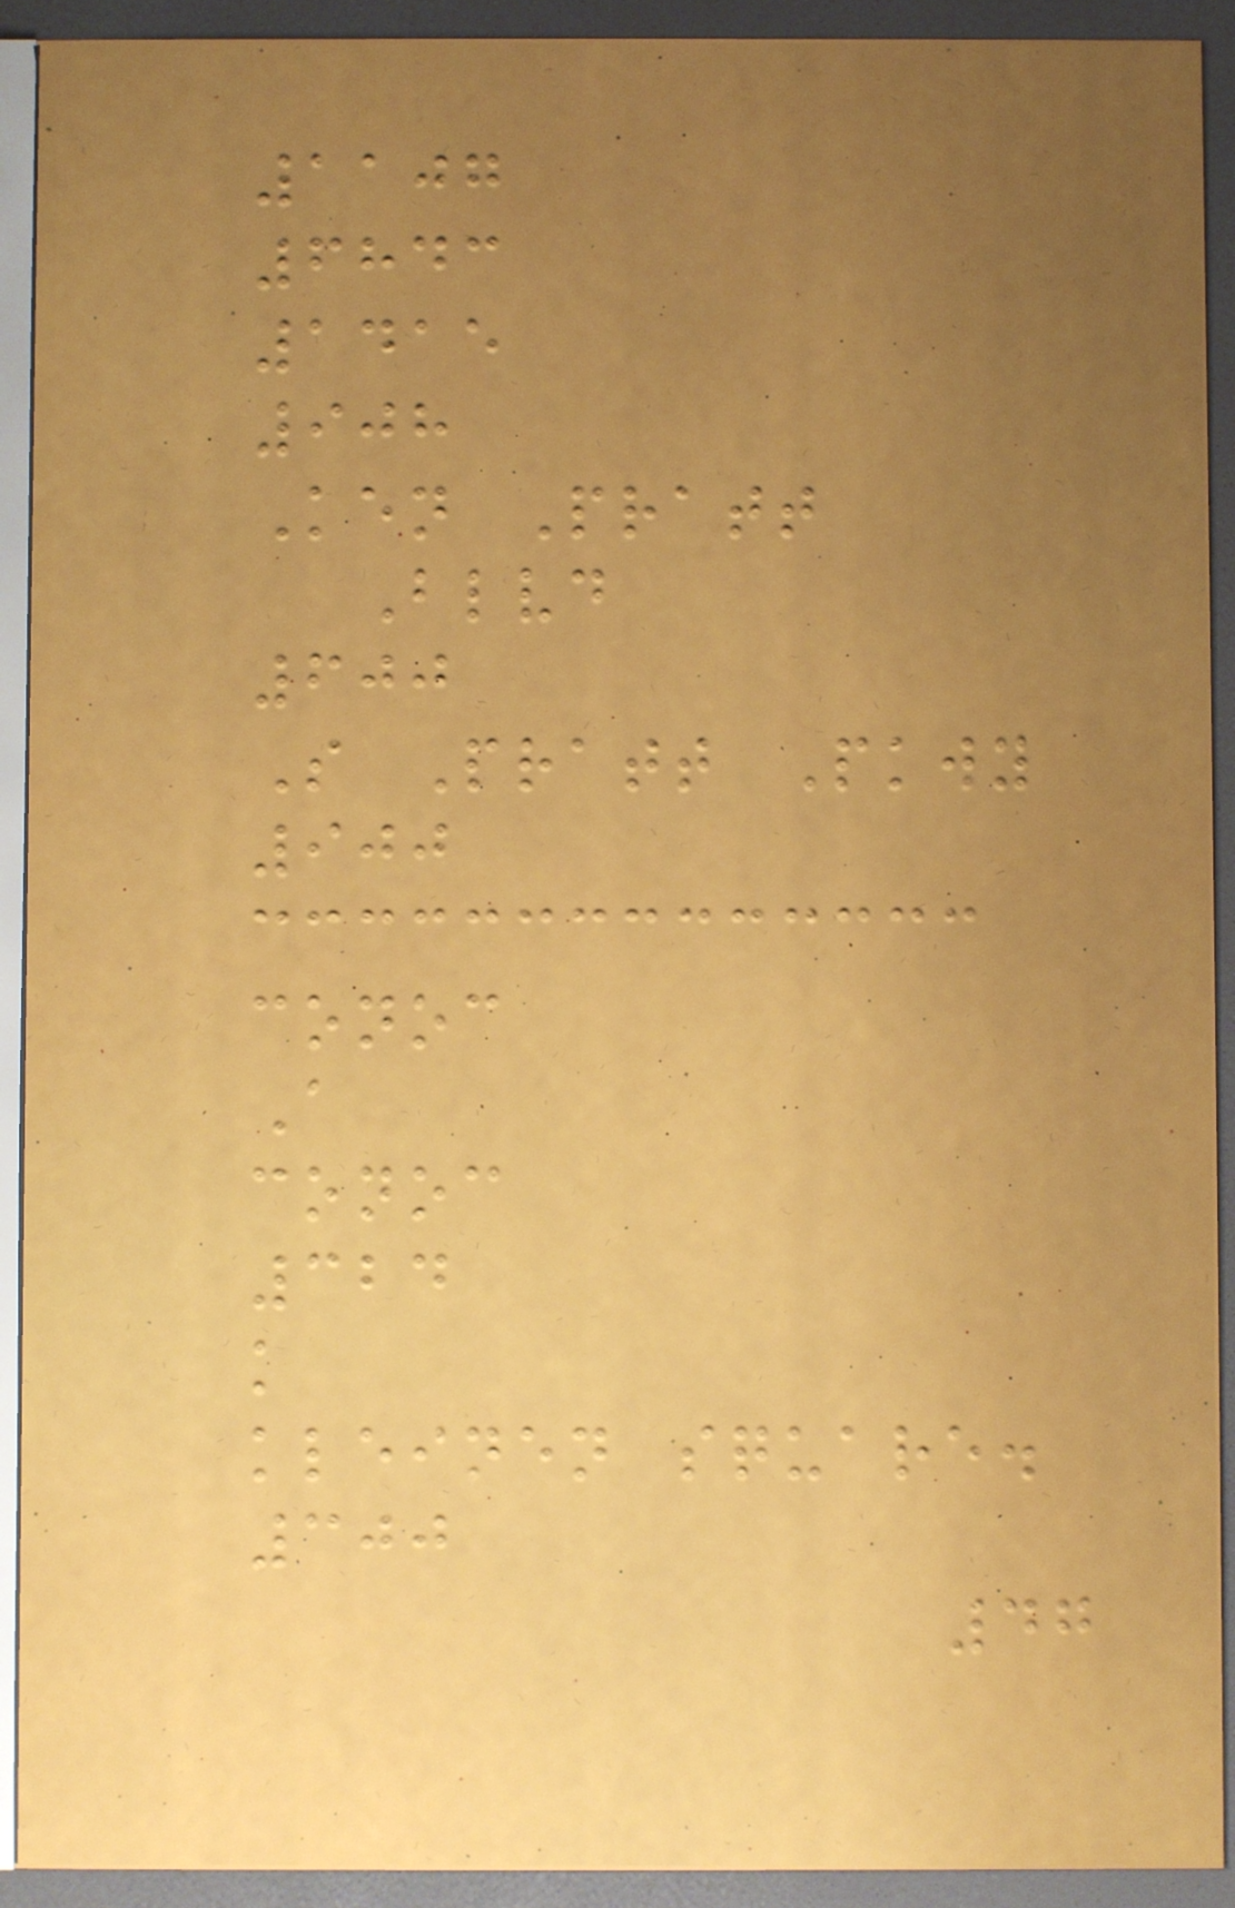1107
6843
1415
908
Ken Pratt
Blvd
600
S Pratt Pkwy
900
conoc
A
conoc
324
k
kleinen square.
300
47
